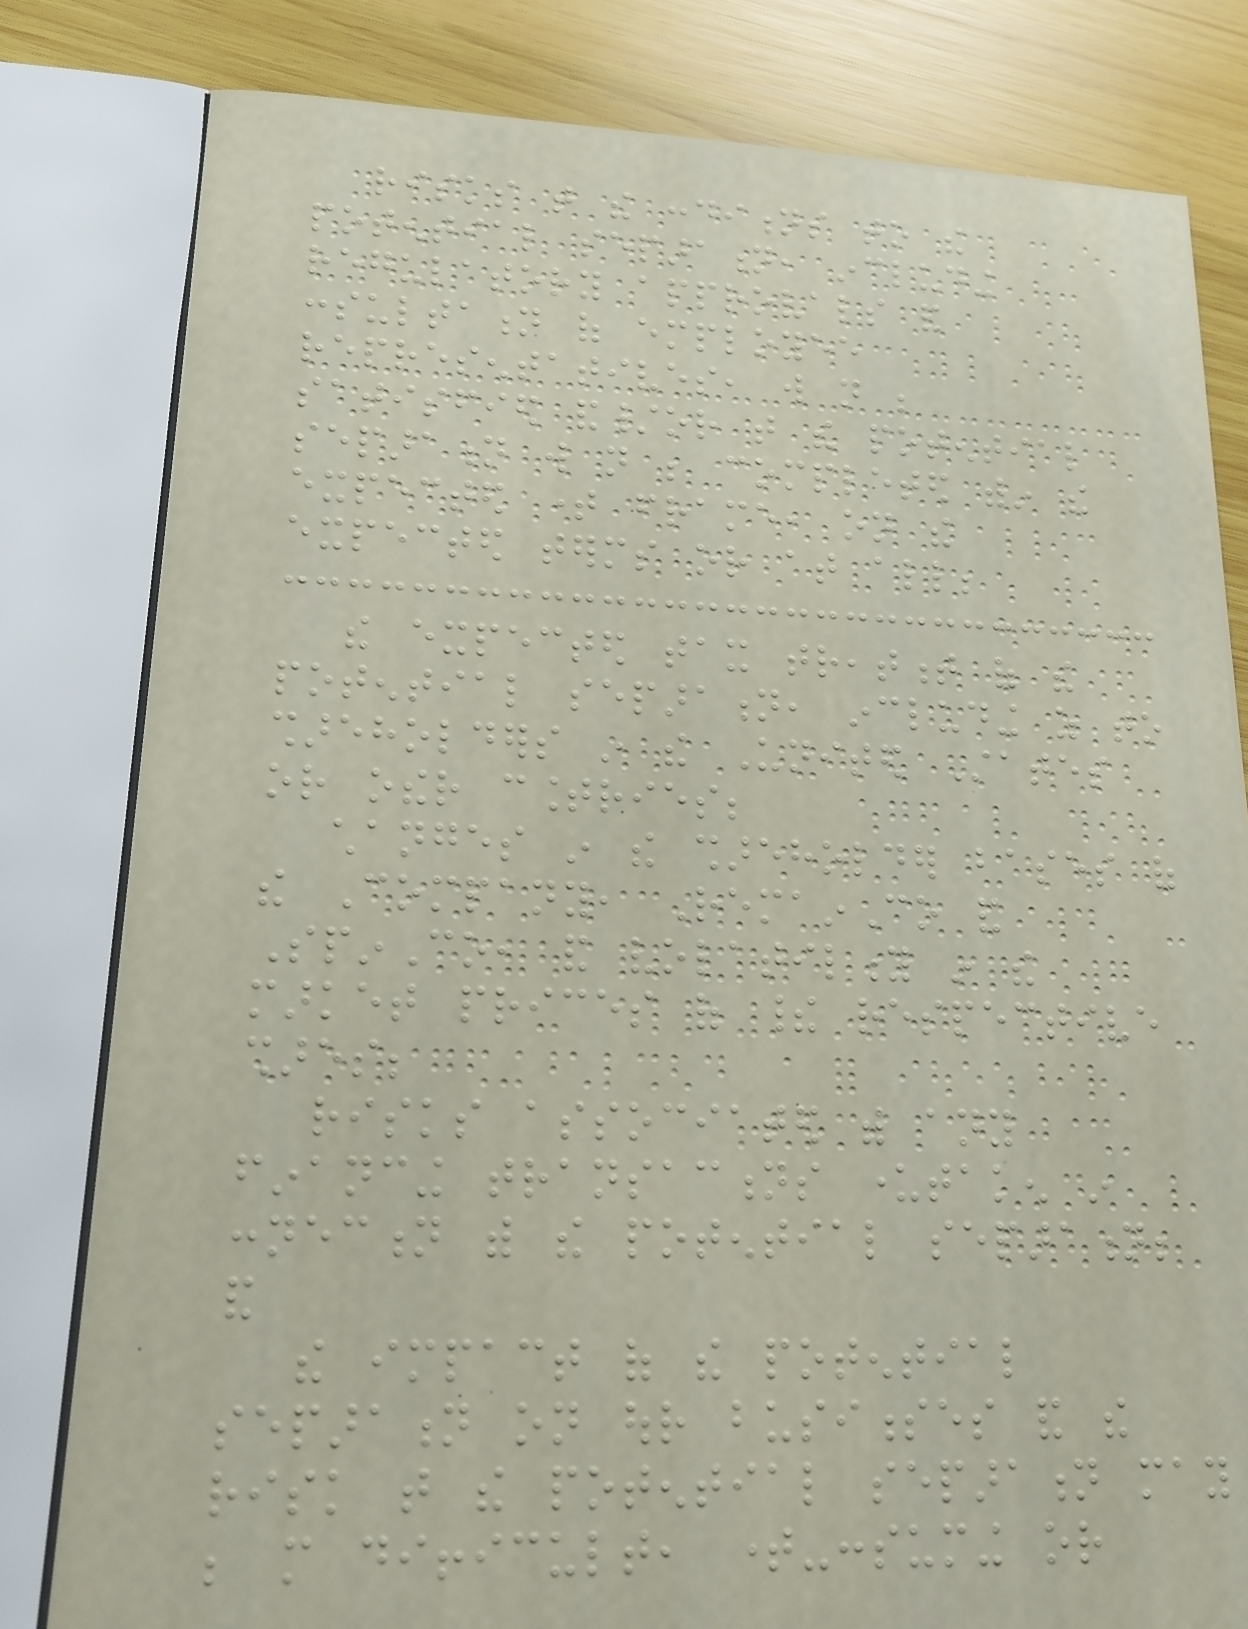risks that the conditions to the
potential separation, including
regulatory approvals and
consultation of employee
representatives, will not be
satisfied and/or that the potential
separation will not be completed within the
expected time frame, on the
expected terms or at all;
the expected tax treatment of the
potential separation, including as to
shareholders in the United States
or other countries;
changes in the shareholder bases of
the Company, RemainCo and
SpinCo, and volatility in the
market prices of their respective
shares;
risks associated with any
financing transactions undertaken in
connection with the potential separation;
and
the impact of the potential
separation on our businesses and the
risk that the potential separation may
be more difficult, time-consuming or
